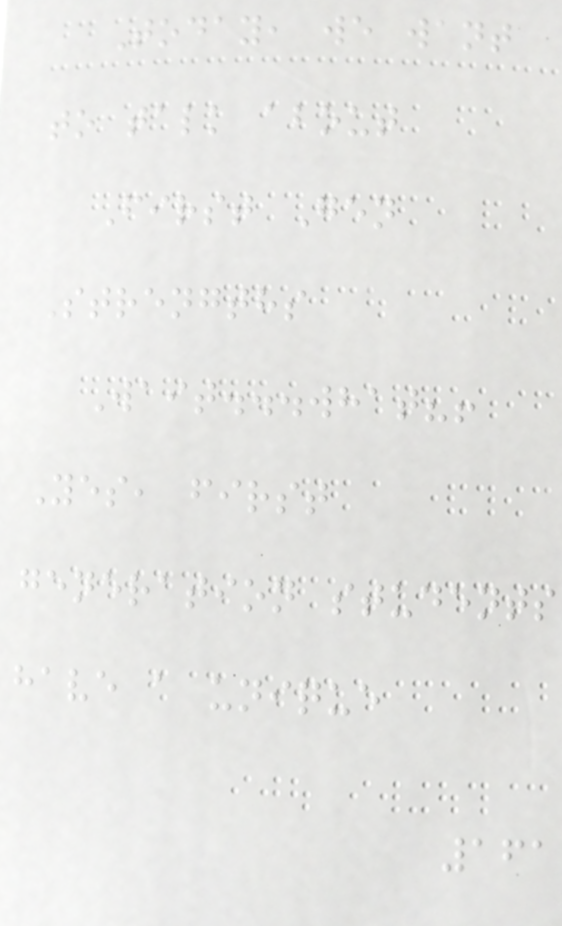Today, we want
to talk about
First Gen
Strengths
Wait...what?!
Yes, first
generation students
have a unique
161
